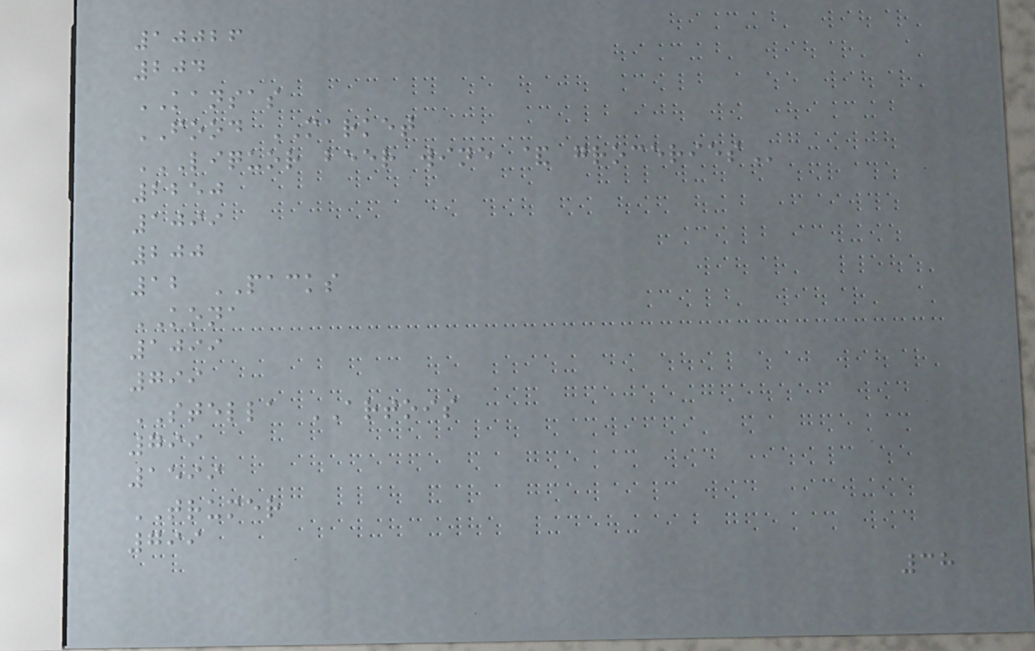10026
204
KANSAS
FOOD MARKET
LIQUOR BEER WINE & GROCERIES
2250
1099
200
12 PACKS
KONA
1099
799
STELLA ARTOIS
799
1599
TRUMER
799
38
